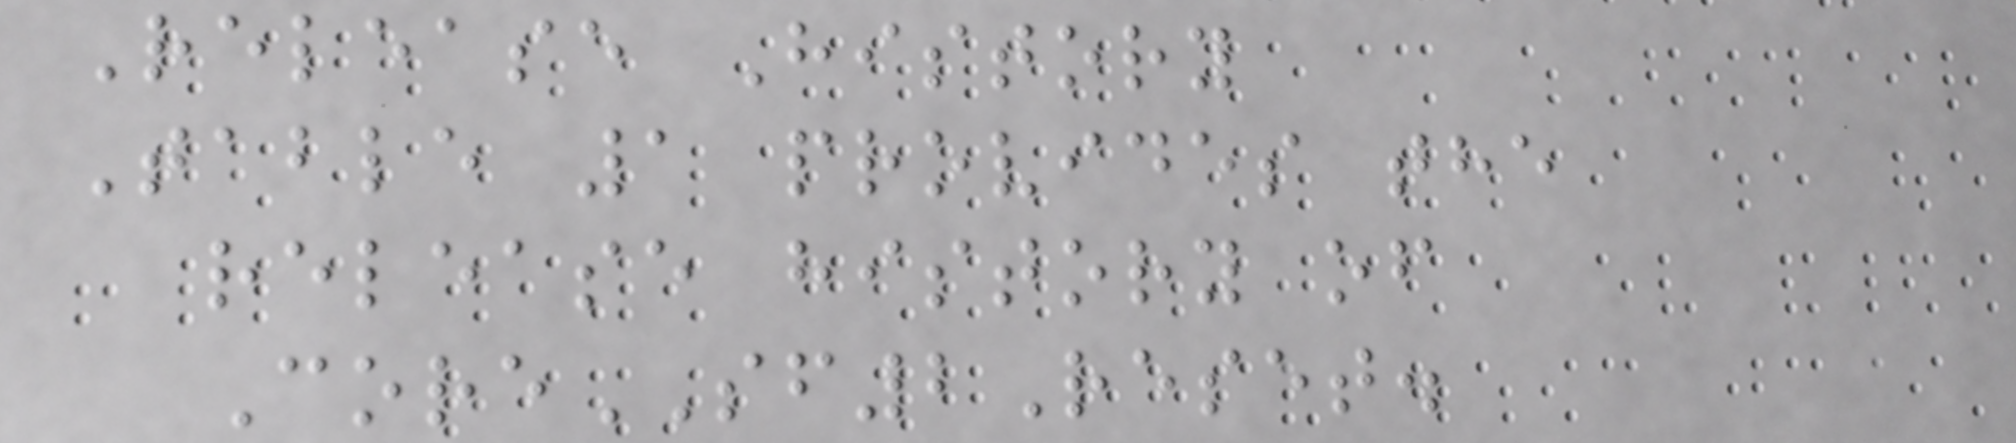Release History
Table 1 provides the
release history of
CoreSF2Reset.
